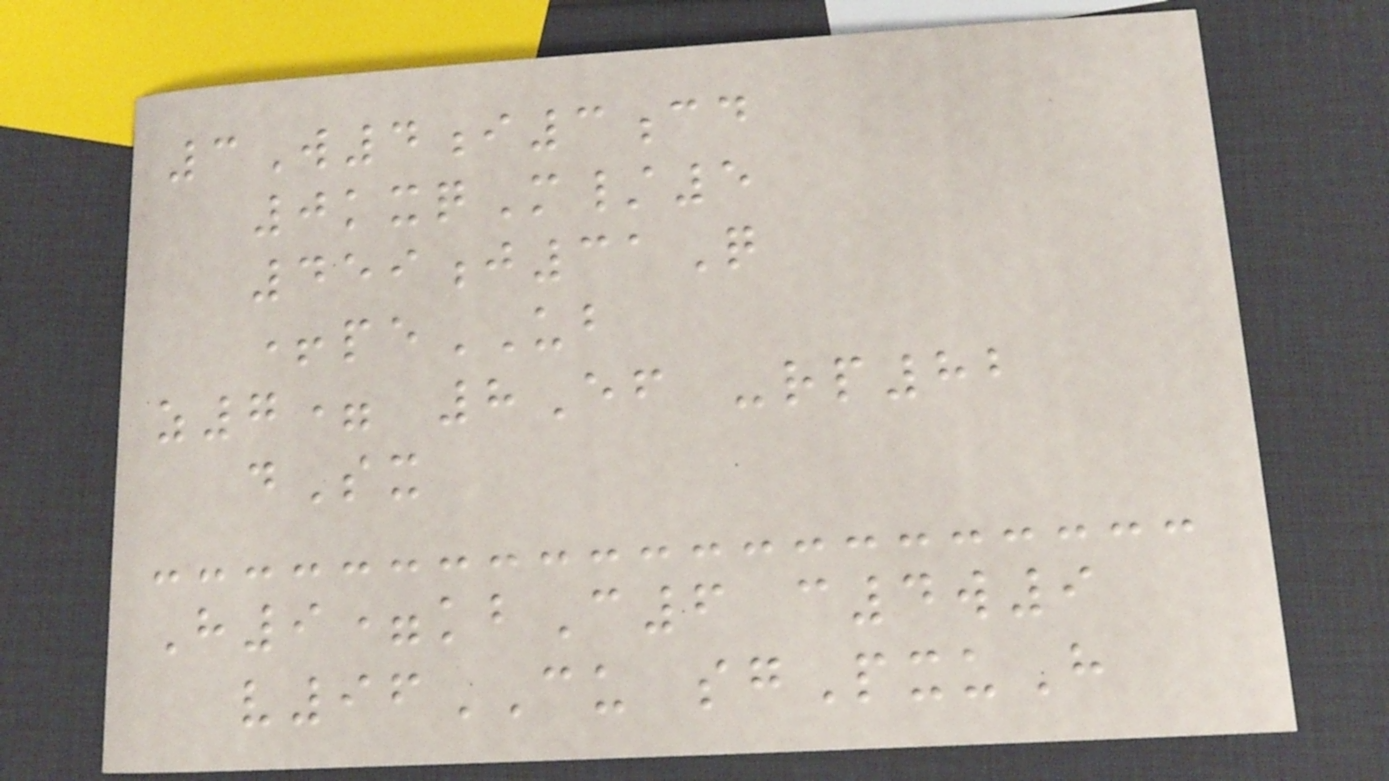3W4i3cd
0kxqM/5
459j31Q
+peUB
z7= 8Ef -rp82
dSx
H9=kbC6 c4w9
v96CU sgPxuH
